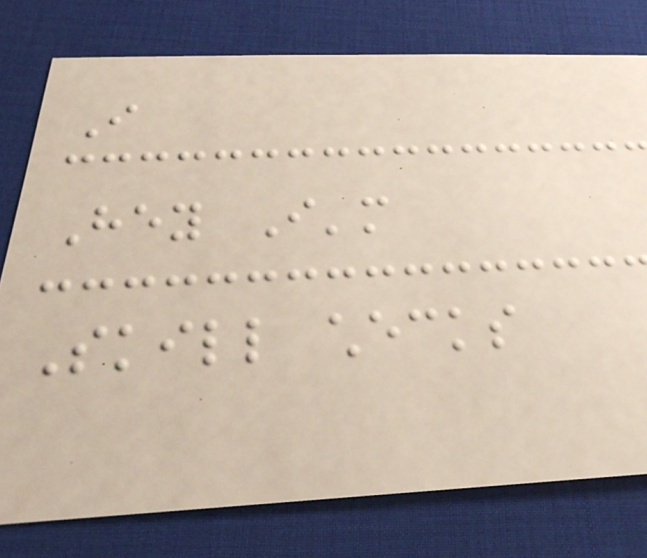I
Hey I'm
Skill checks
